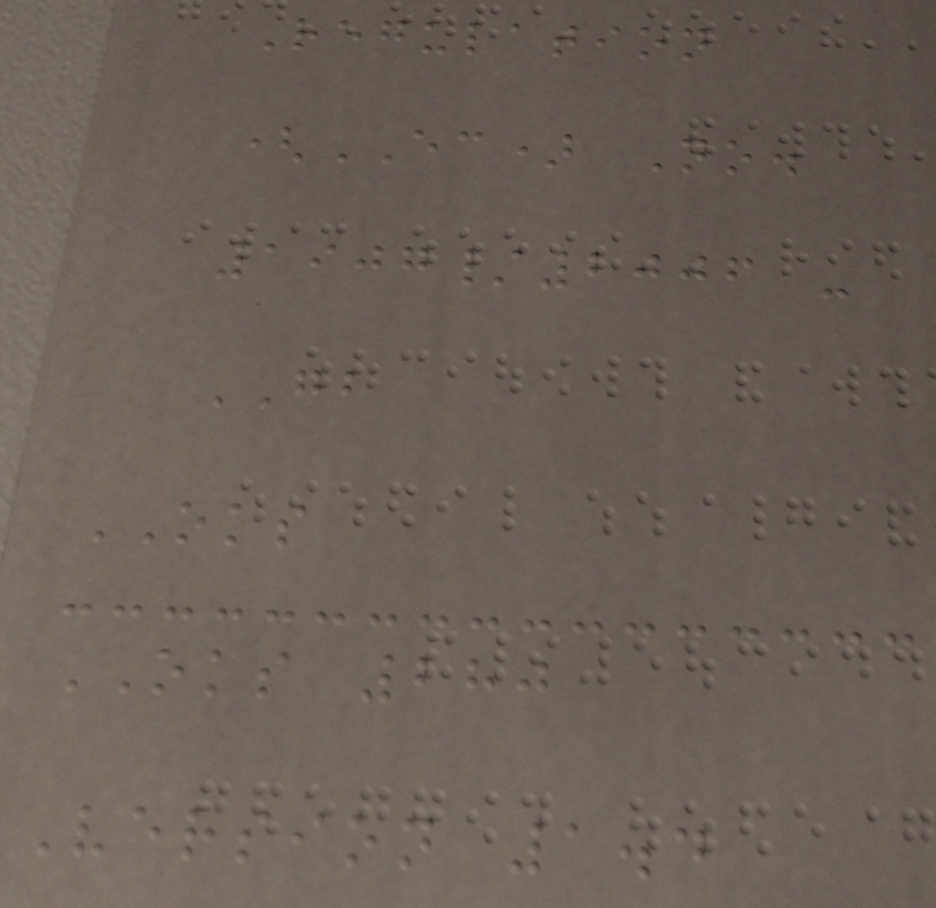Regulation
(EC) No.
1907/2006 -
GB
OKS
OKS 280
Version 1.4
